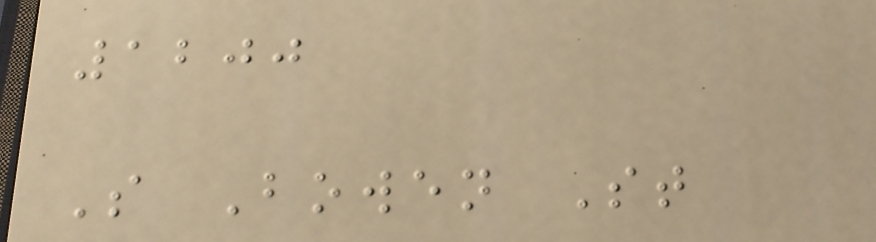1200
S Bowen St
